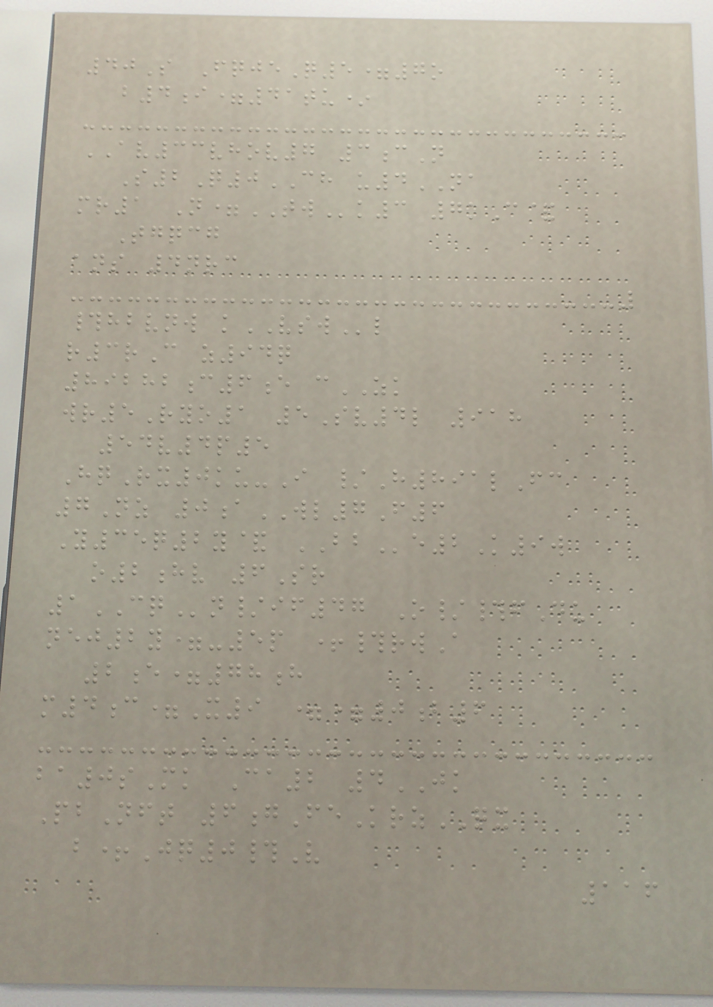40S FqjeQ5=7o
b4i=41tu*
AV33vhov7 3cN
S2Q0CH u4NA
mr1 N=TWk3 7kC&
Tgqcg
ans 4nrc
#hbvnw kVSWl
r3rC z94q
89282c6e cZK
wr5Ryo1 5Sv4l 918
54v4p5
HqRx0ku-I /H891lFc
7Nz 0aWL7F6
Y35q2y& BBe2K9w
o2hv 6Sr
1CQn/if47 O/#fDu
nej2y=-5p +#rwA
2e=78h
m4c=X9 ==0b6
ba0sMk Ca2 4JK
PbNft 6gFeKrzQX
b+Jq0#V
116
